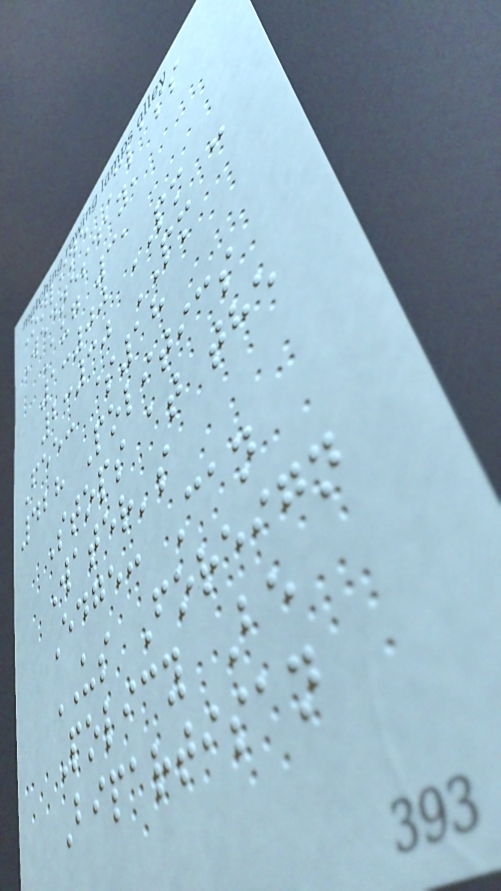Online Class
Wednesday,
Aug 3,
1:00 PM -
2:30 PM
Fee: $18
428 Politics
Stops at the
Water's
Edge: Can
US Foreign
Policy Be
Bipartisan
